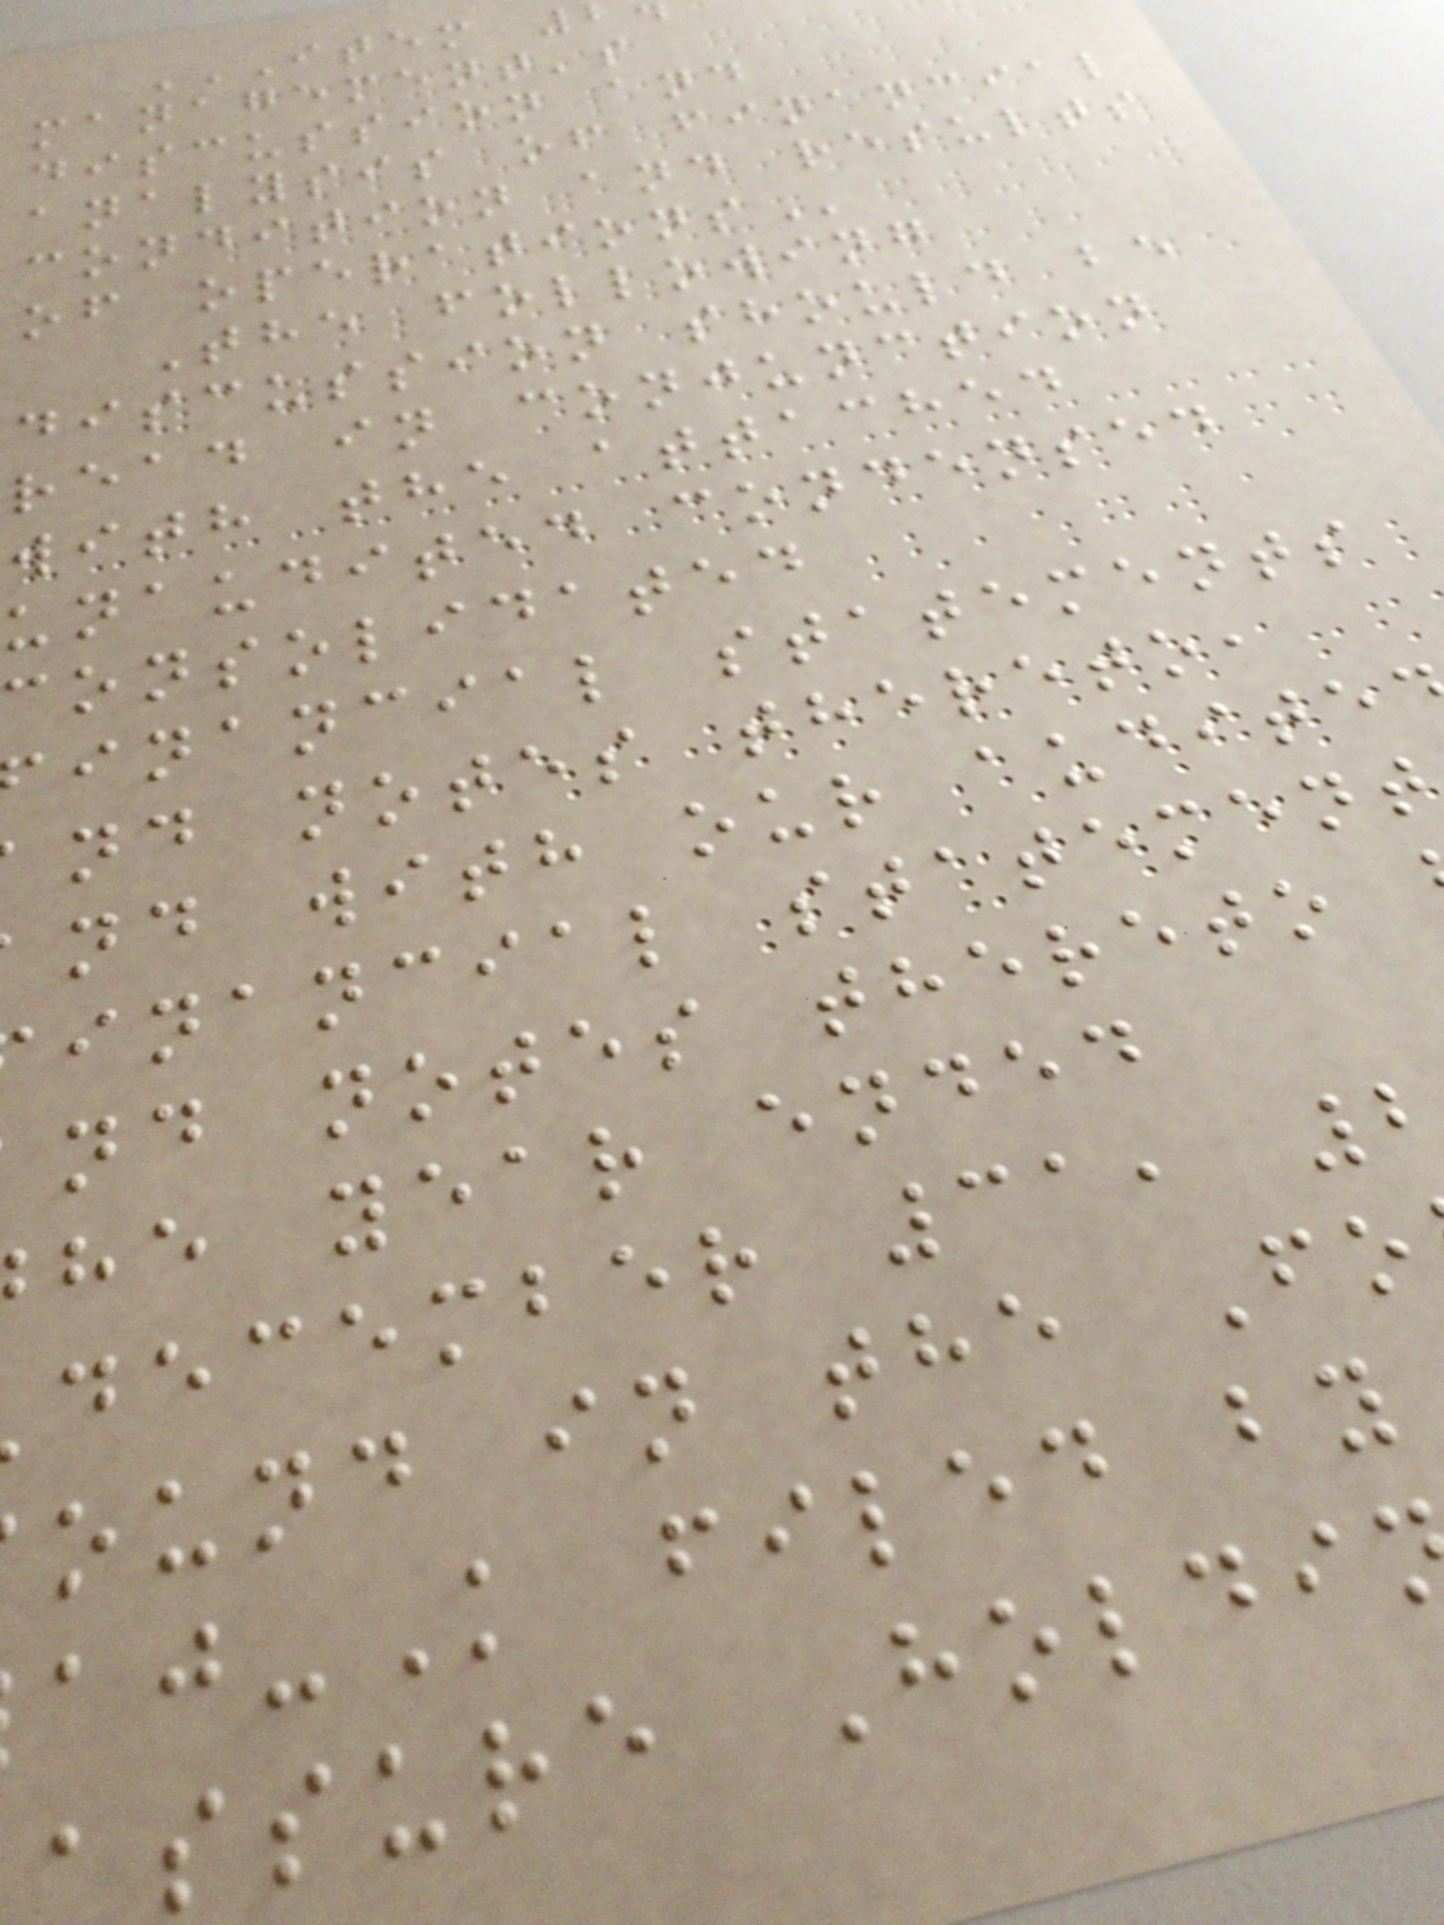management's
discussion and
analysis of financial
condition and results
The following
discussion should be
read in conjunction
with the attached
unaudited condensed
consolidated
inancial statements
nd notes thereto,
nd with our audite
inancial statement
nd notes thereto
he year ended
december 31,
ound in the Fo
-K filed by
ssure Holdi
